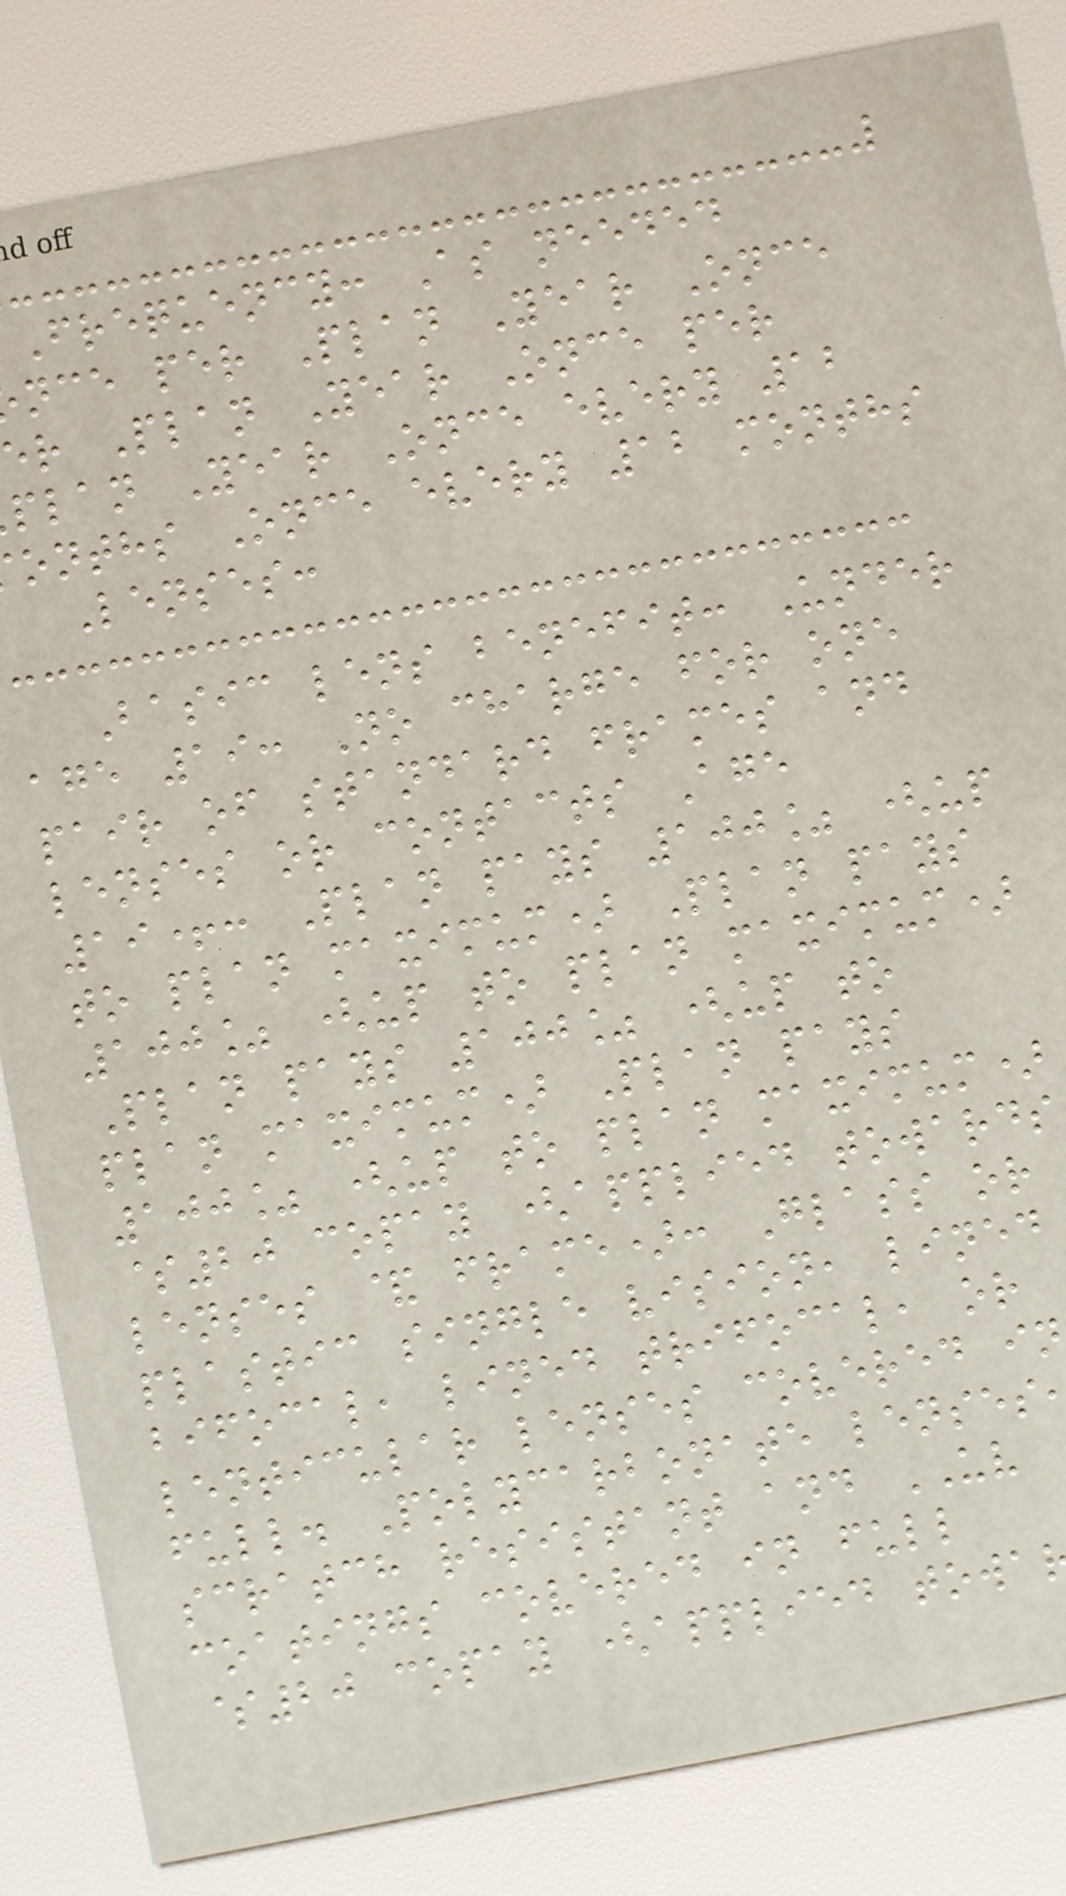Frequency: As needed
nce per Plan Year Once
er Plan Year Once per
plan Year Once every 12
onths Once every 12 months
Lenses:
Basic lens benefit: Under
age 19: No charge for one
pair of standard frames and
lenses or contacts Age
19+: Plan pays 100% (up
to plan maximum) Plan pays
100% (up to plan maximum)
Plan pays 100% (up to
plan maximum) Plan pays
100% (up to plan maximum)
$20 copay (applied towards
lenses & frame): Glass or
plastic single vision, lined
bifocal, lined trifocal, or
lenticular lenses covered in
full. Polycarbonate lenses
scratch resistant and UV
coatings covered in full
$20 copay (applied towa
